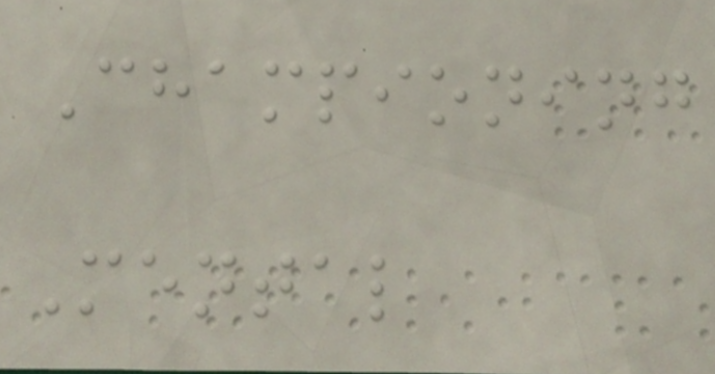Championing
Mental
